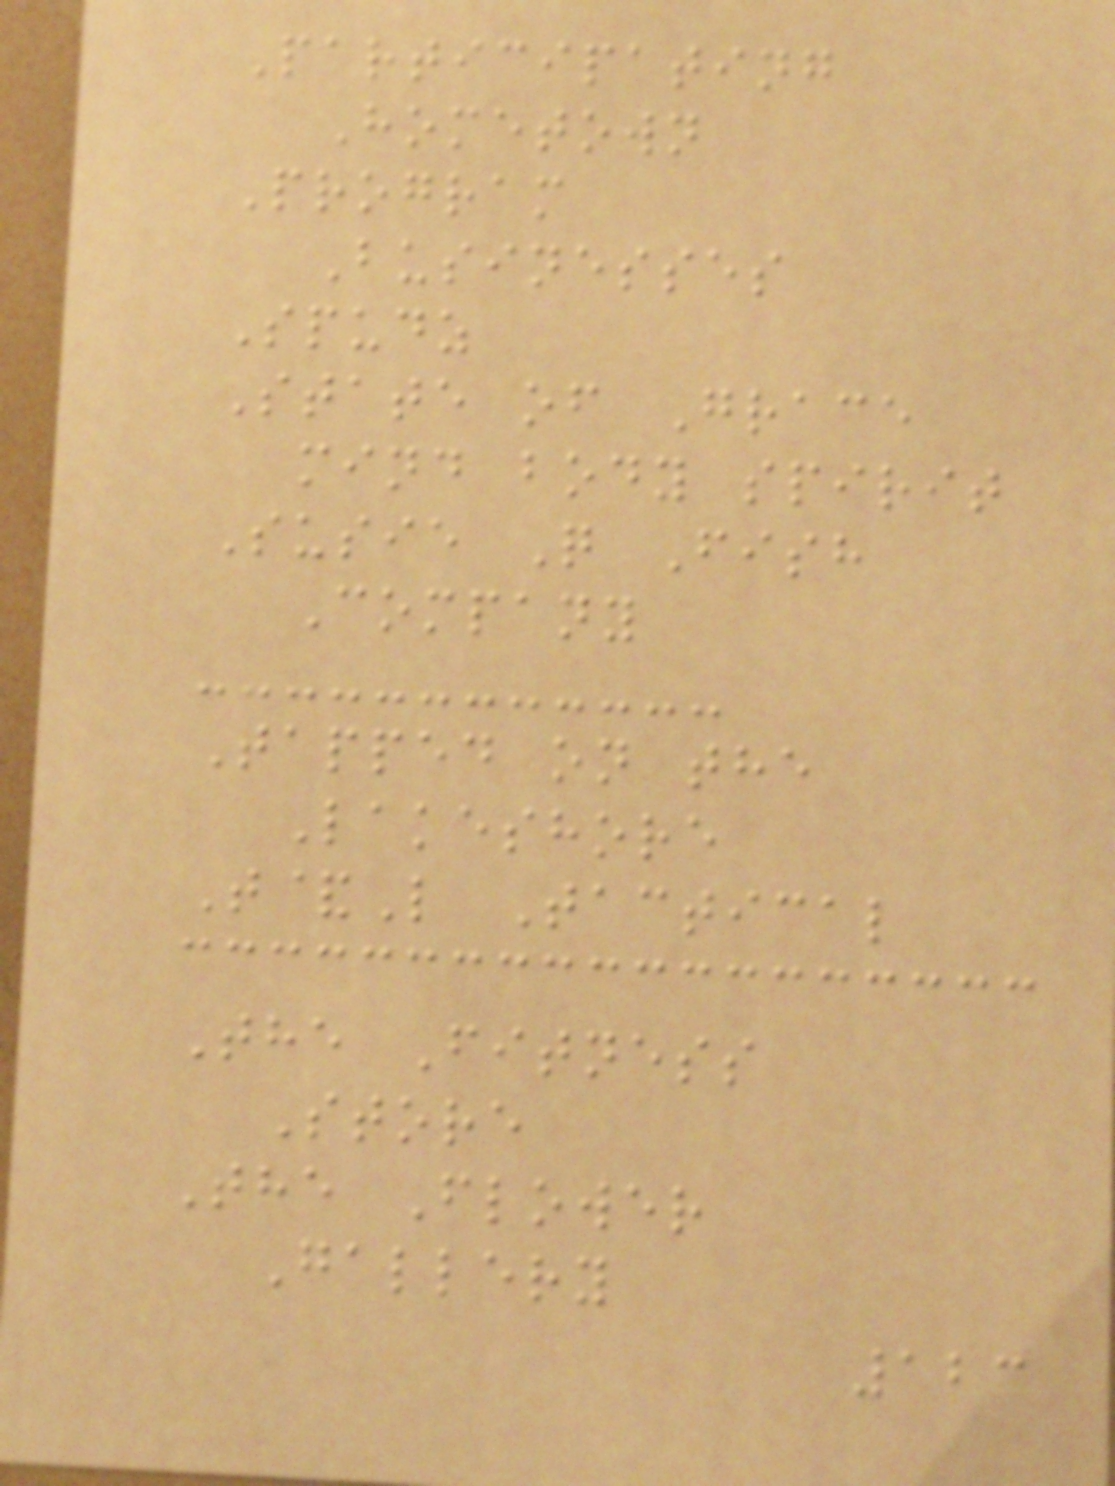Participating
Hometown
Program
Businesses
Spudz
State of Grace
mind body spirit
Susie Q Fish
Company
Tapped on the
Lakeshore
T&L Tactical
The Fitness
Store
The Flower
Gallery
123
